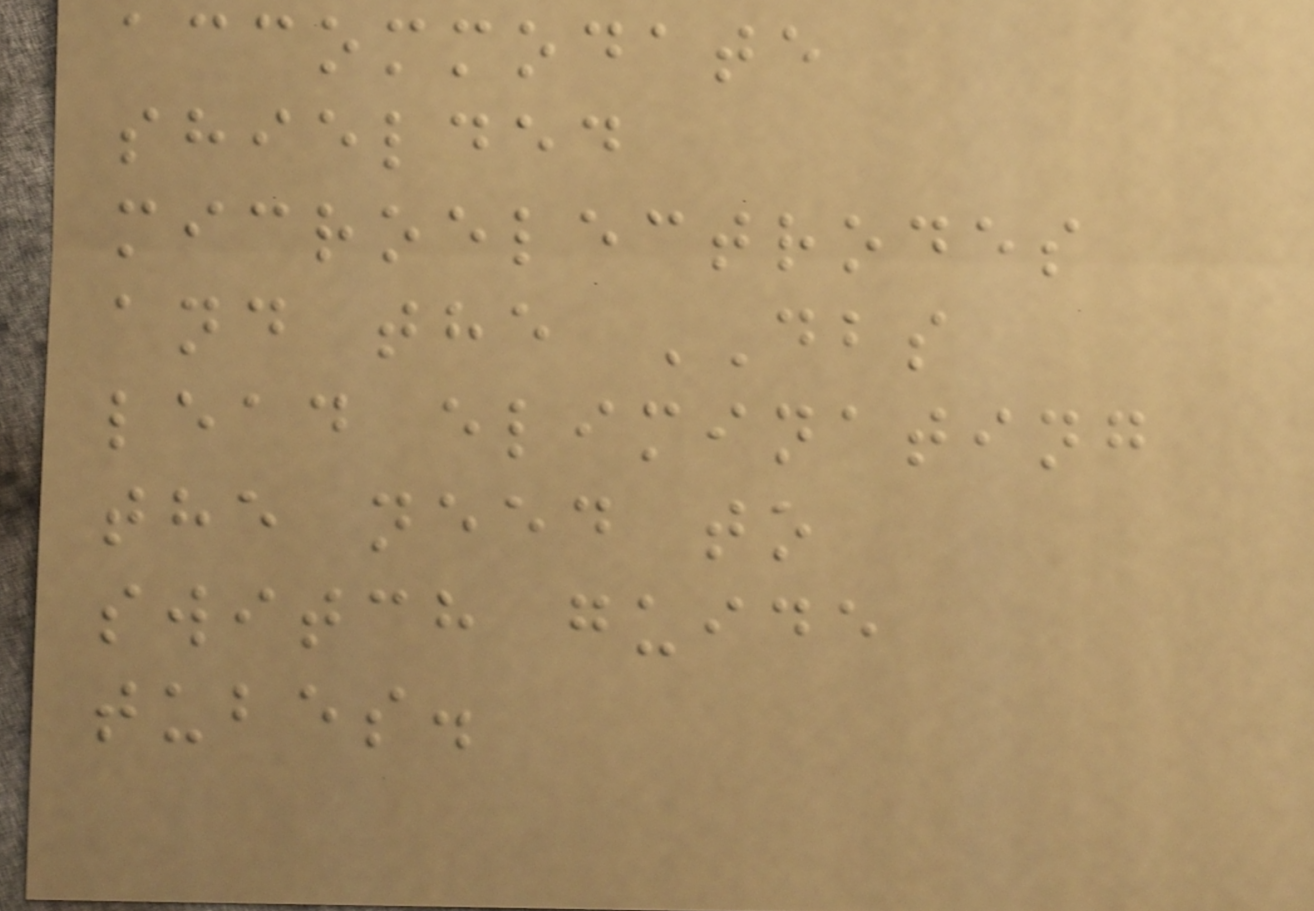accommodate
shielded
microelectrodes
and the DBS
lead eliminating
the need to
switch guide
tubes.
